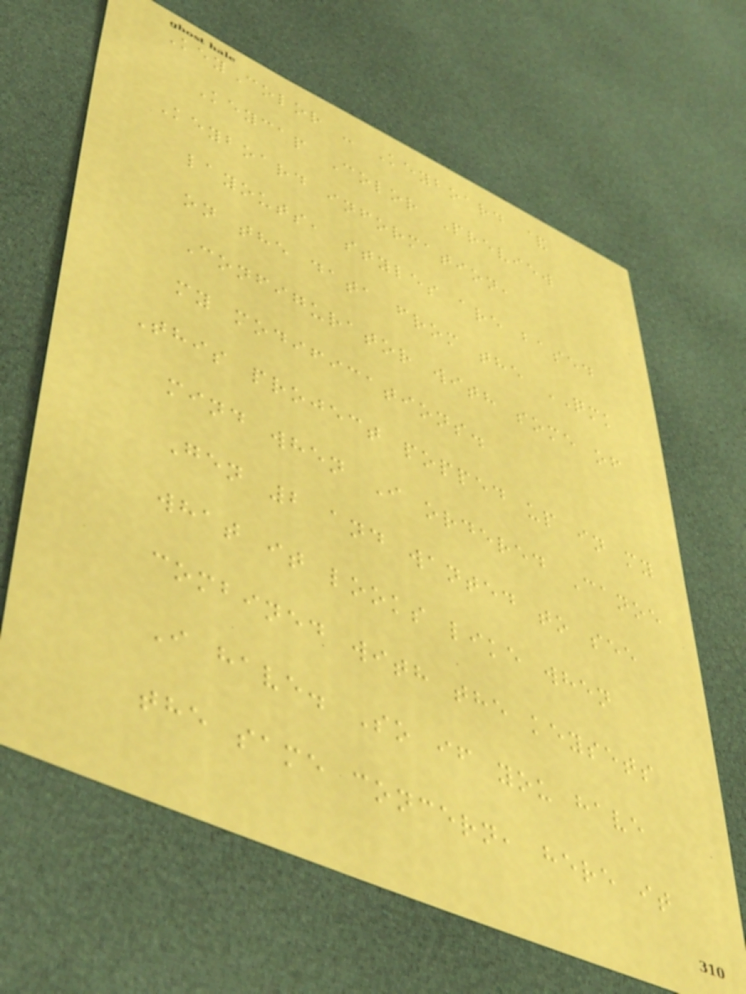KeyColor - Keyboard &
Keycap Color Preview
Keyboard information,
layouts, styles are based
on the data from the QMK
Configurator with some of
my modifications.
This project popped up in my
mind when I ordered Canoe
Gen 2 and wanted to see
what it looks like when
combined with the keysets
I have. So if you have
the same concern, here it
